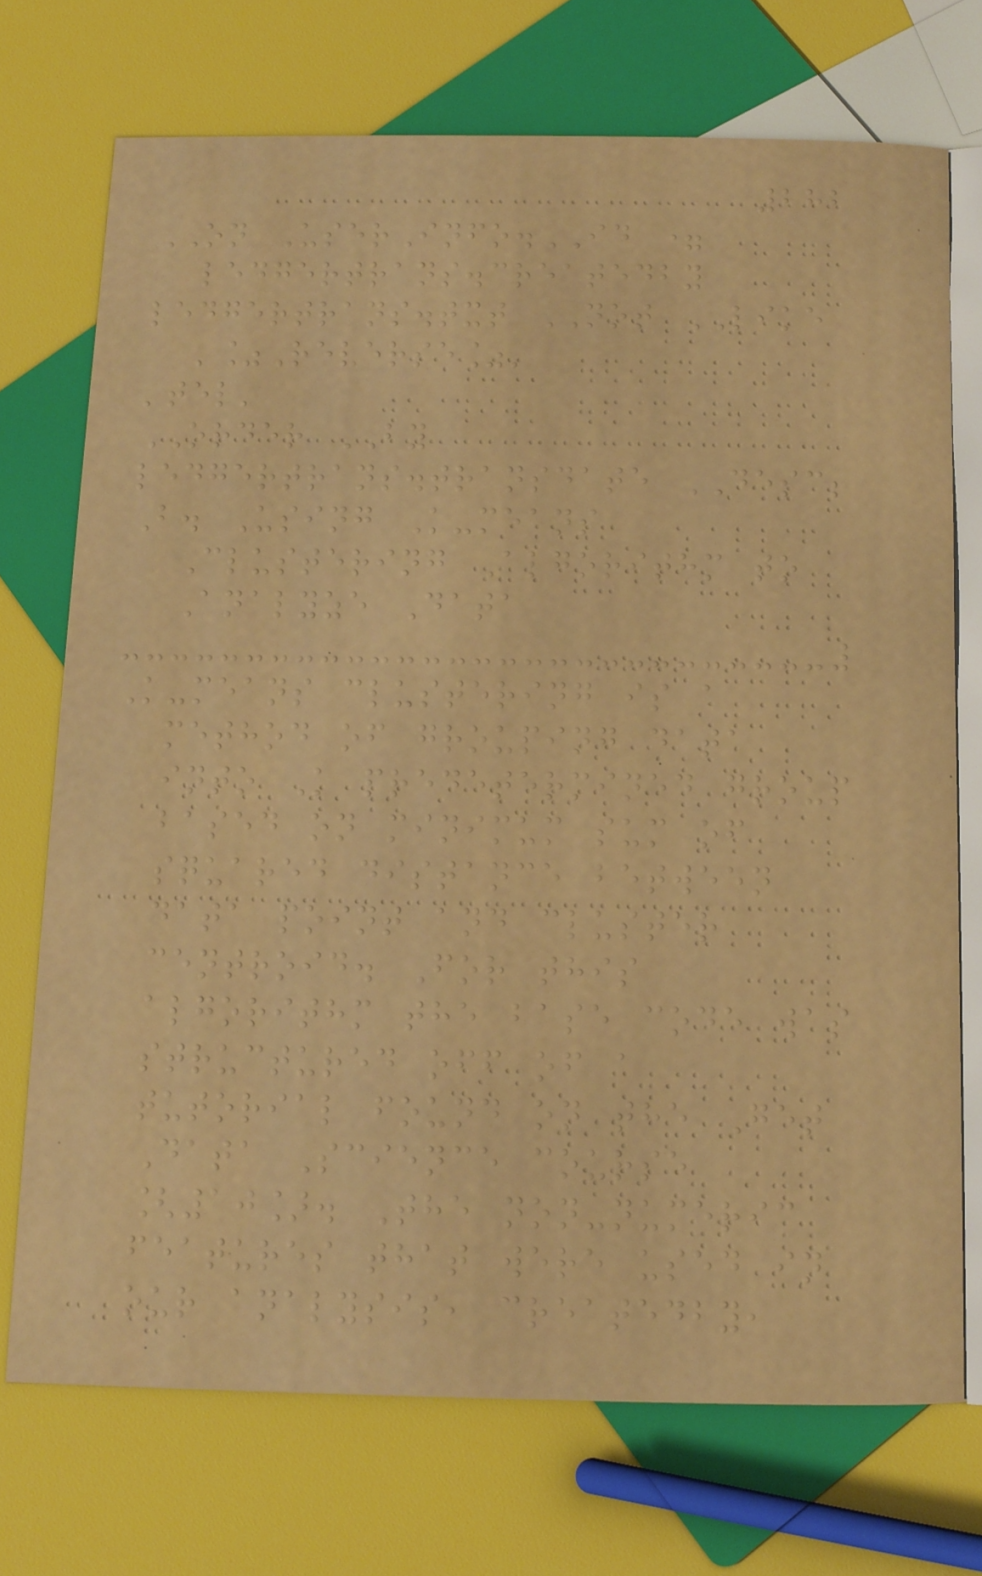282
ON UserInfo.ID =
ledgertrans.createdby
ledgertrans.txt NOT LIKE
'%Reverse%'
'tel'
ORDER BY
ledgertrans.transdate DESC;
B. Using K-means
Clustering Algorithm to
Analyze Data
K-means clustering is a
method of grouping data
into K predetermined group
based on minimum sum of
squared distance between
data point and cluster
centroid. For this
algorithm the base code was
structured off of a
tutorial found on the Get
Data Science course
[10]. The non-numeric
features that were used in
our analysis, createdby,
